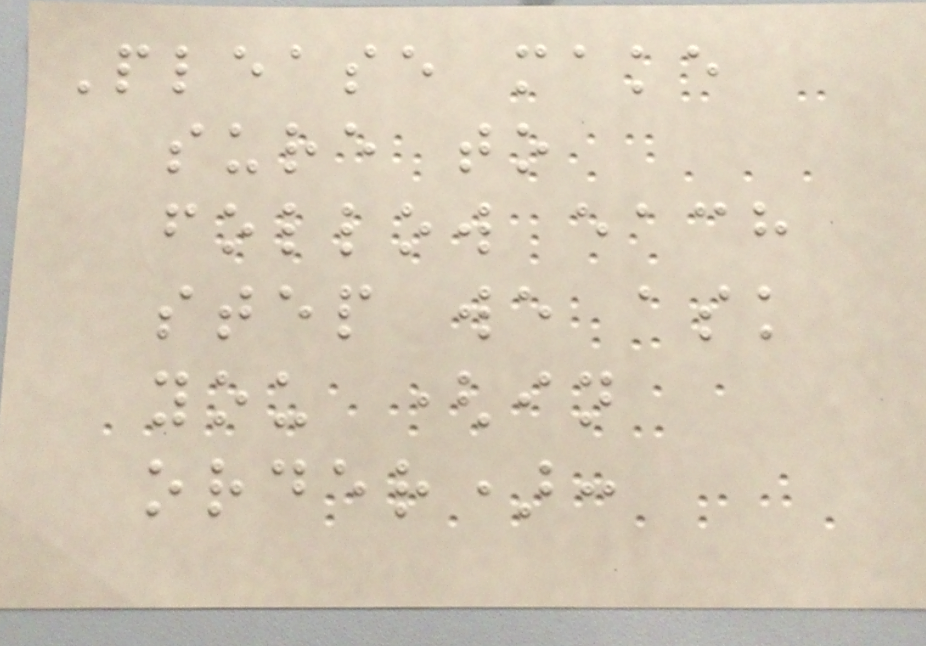Please make
sure to
follow each
step we ask
you (in
order):
